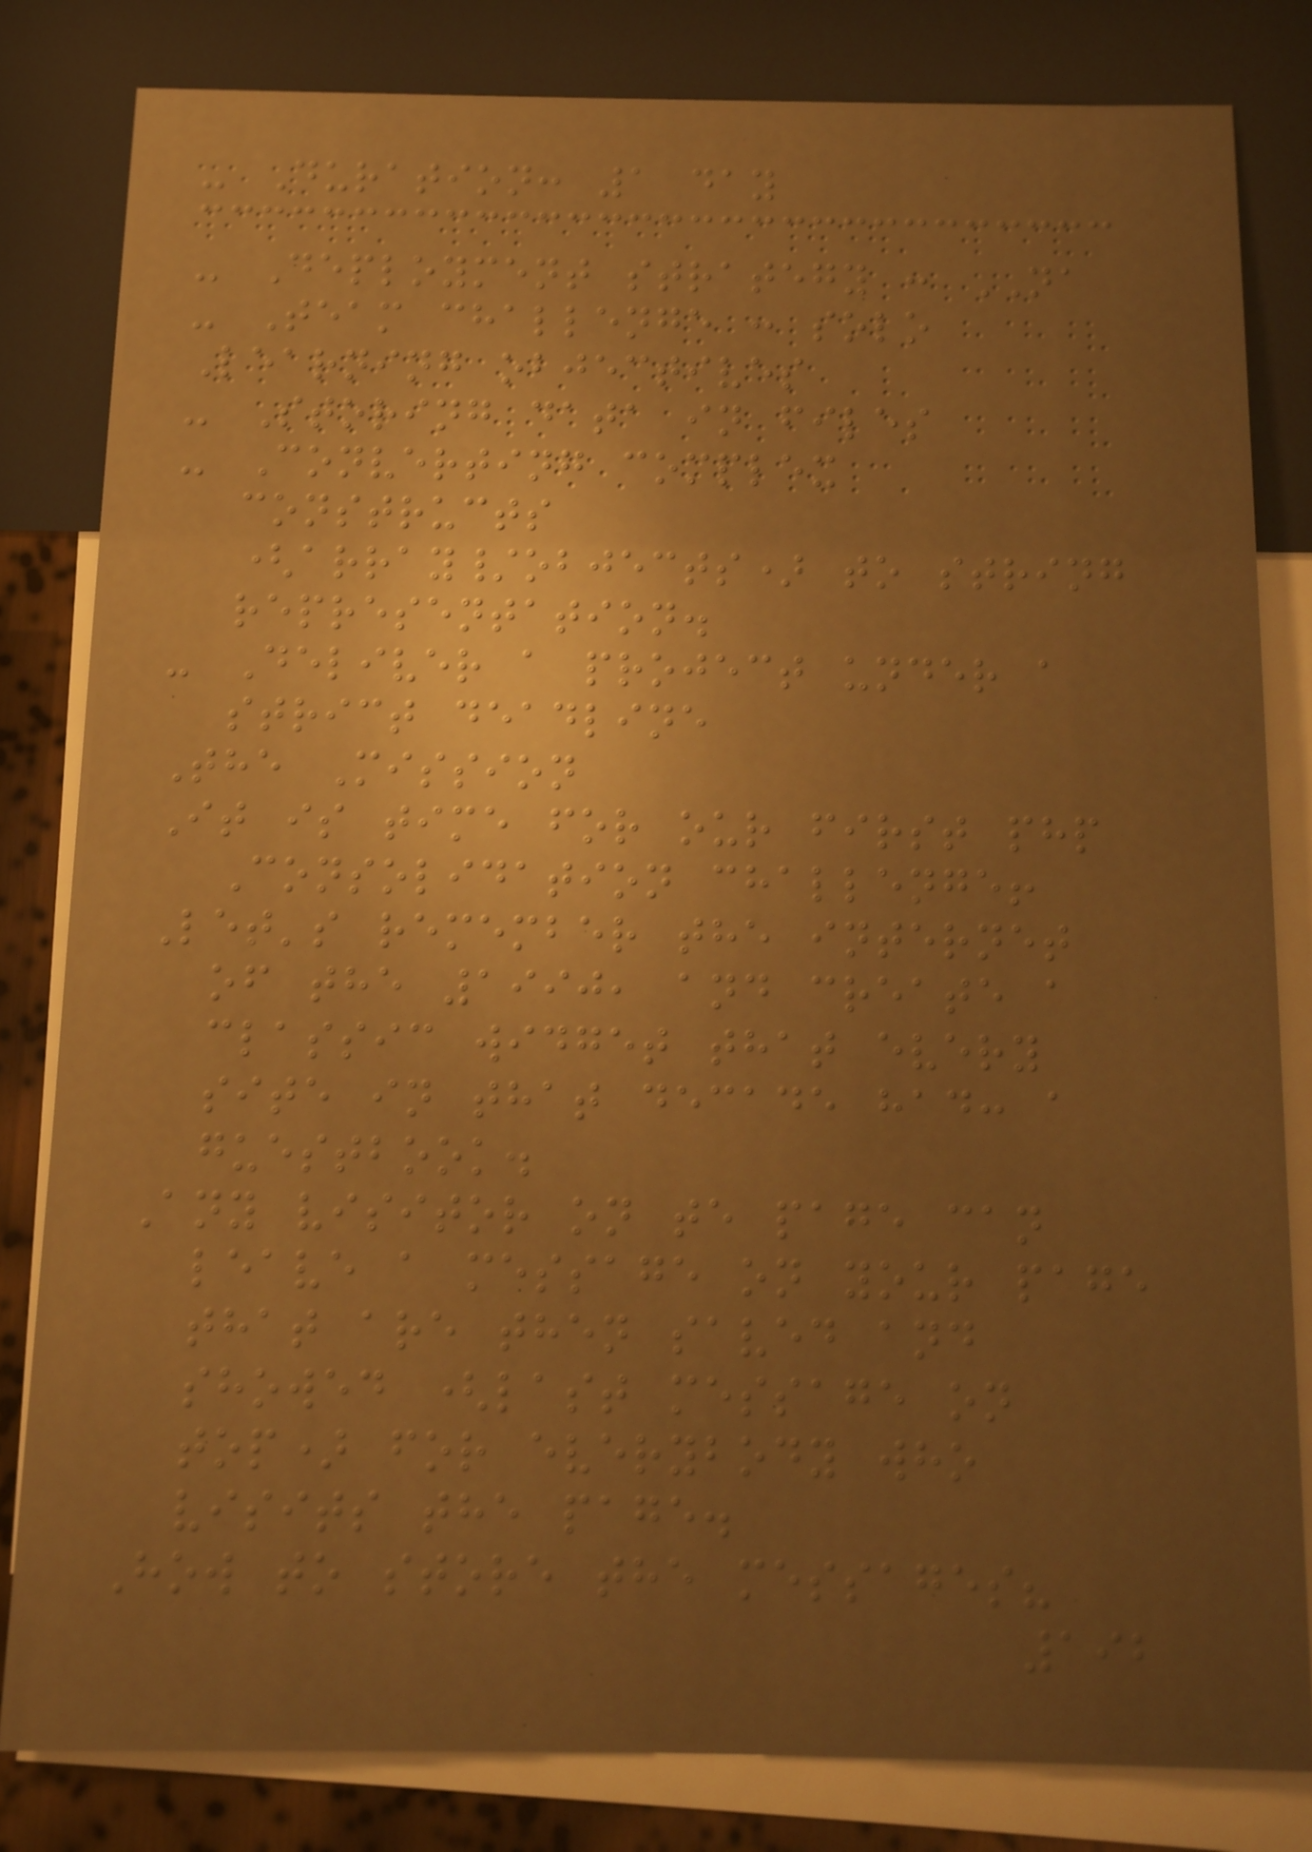- Duration: 1 day
- Deployment strategy : NA
- Team challenge : solo
Learning objectives
- Storing data in files
- Converting complex
constructs
(array/objects) to string
representation.
- Deliver a project under a
strict deadline
The Mission
It is time for our first php
Consolidation challenge!
Let's remember the internet
of the 1990, and create a
classic widget that every
site in that decade had: a
guestbook.
Any visitor on te page can
leave a message on your page
that are then saved and
showed (last message on
top) for everybody who
visits the page.
How to store the messages?
192
